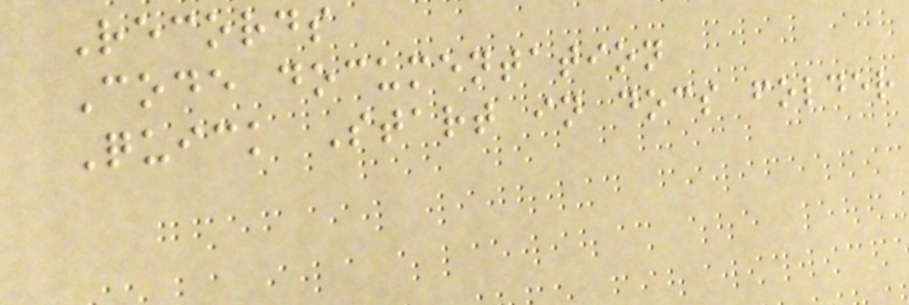Records
Code documentation
Quick Start in docs folder
